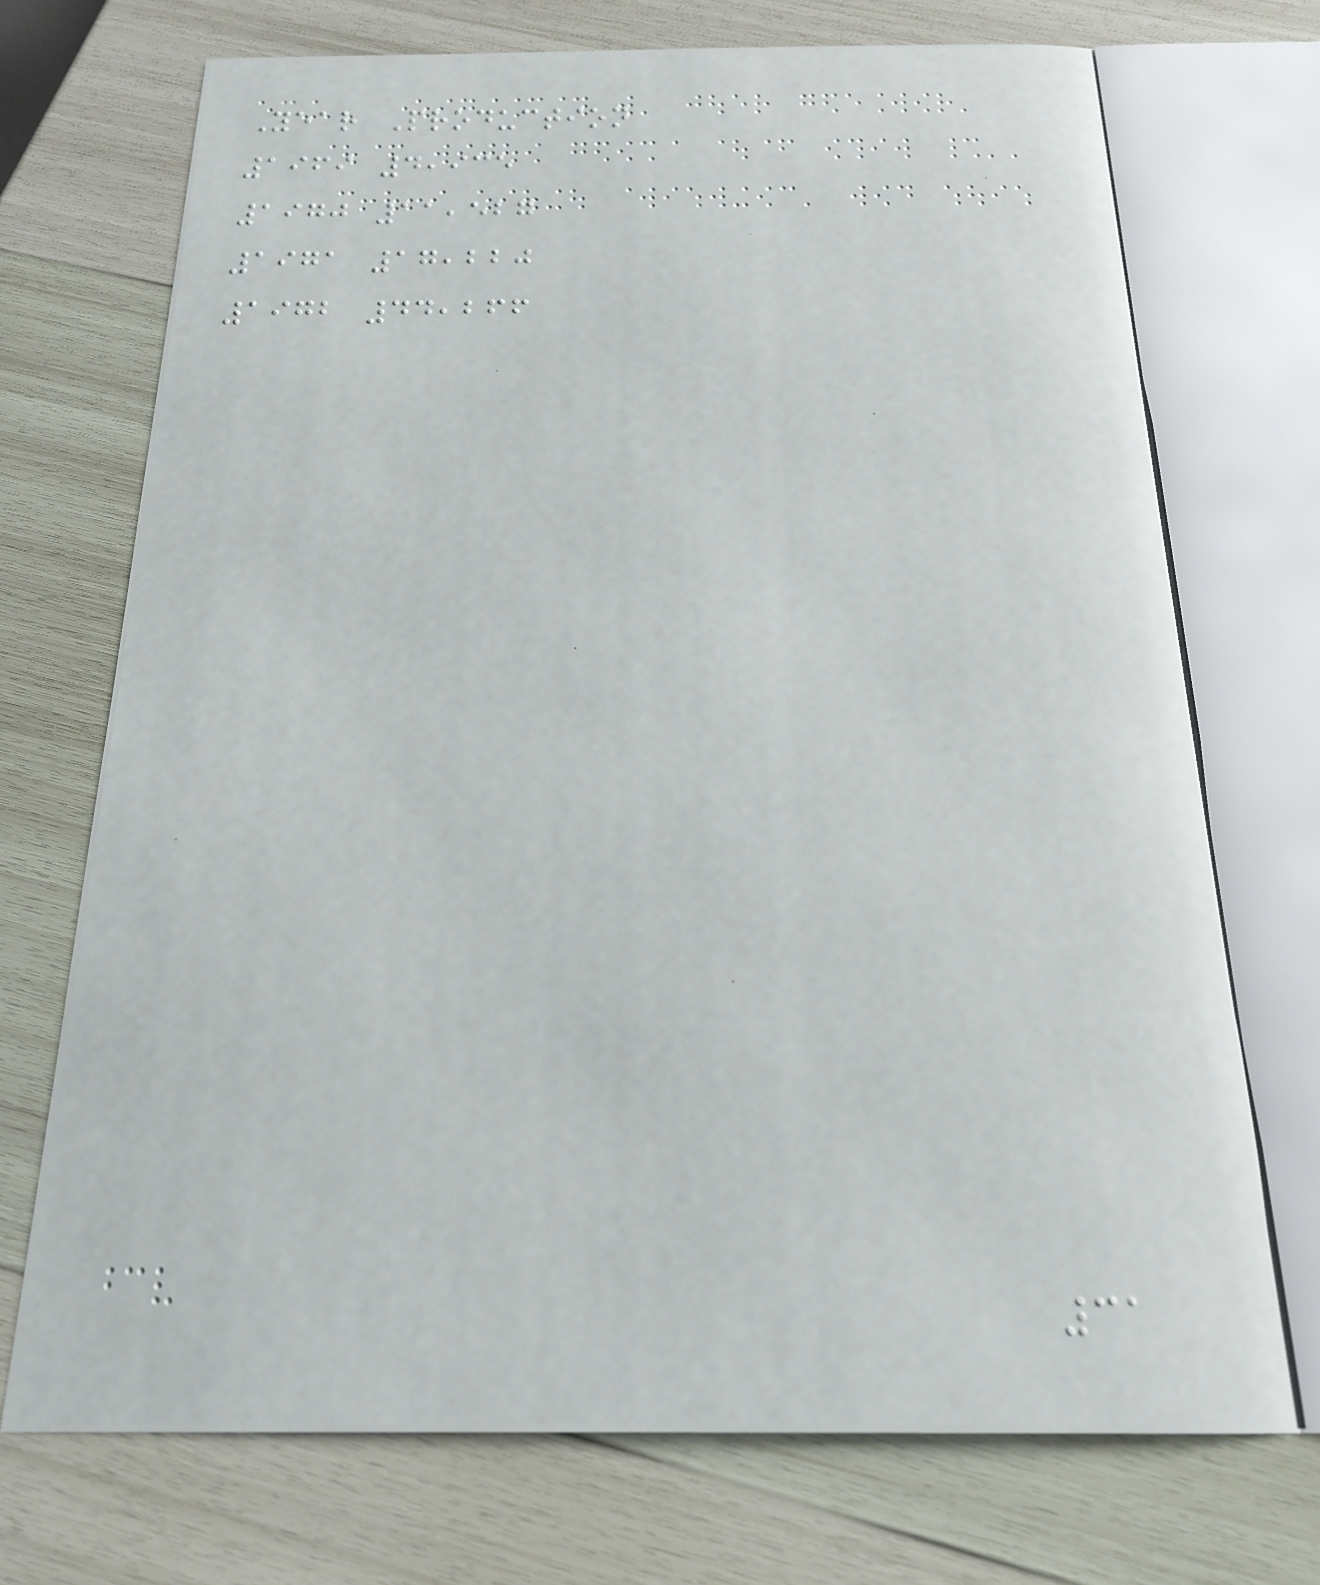Year Production
1969 4,935
1970 11,527
1971 17,220
1972 44,266
31
